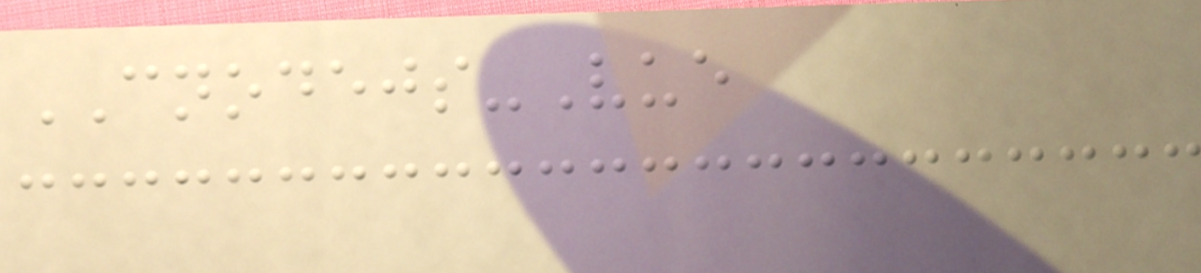CNODEJS-Vue
